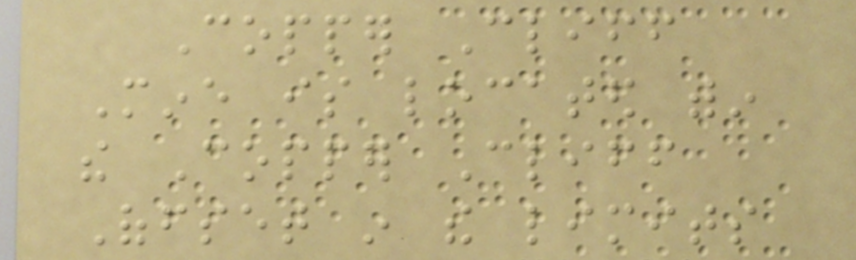Copper Cliff
Mine is located within
the Copper Cliff
Offset in the limits
